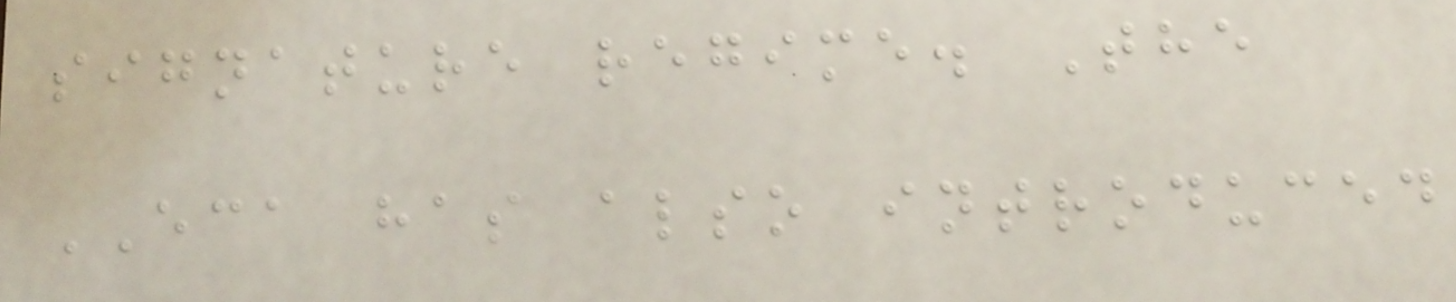signature regime. The
ECA has also introduced
